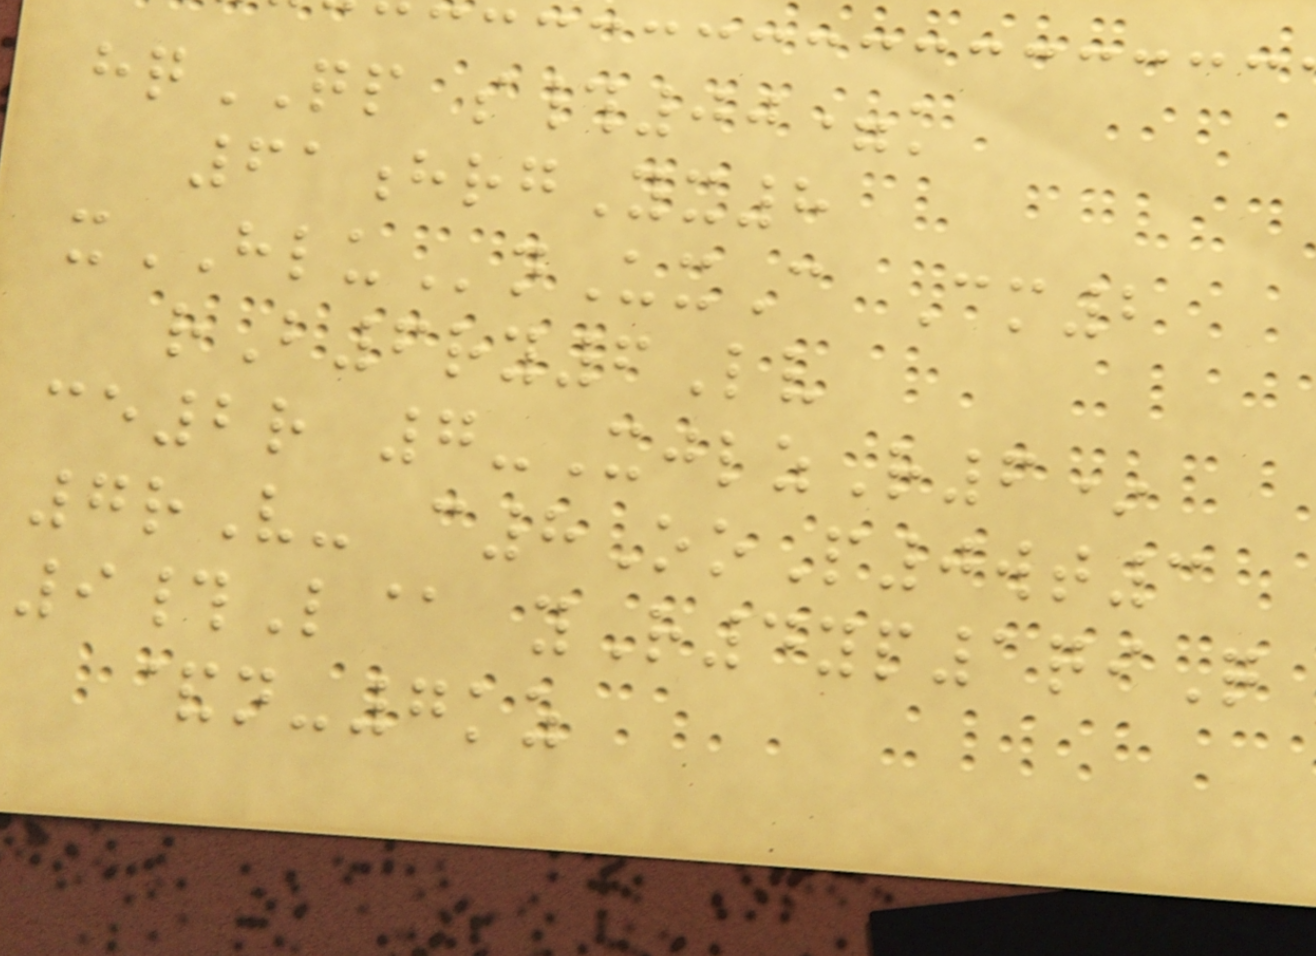hqQP s#00=k
61hrgYx8
xHLUnUxC Cm2
rB6ry6Lv
ce2r 7-XjlzR6*
7rV- c8OoP0wt3
9#L@ yR4yp1qiQ
&n-7kz
